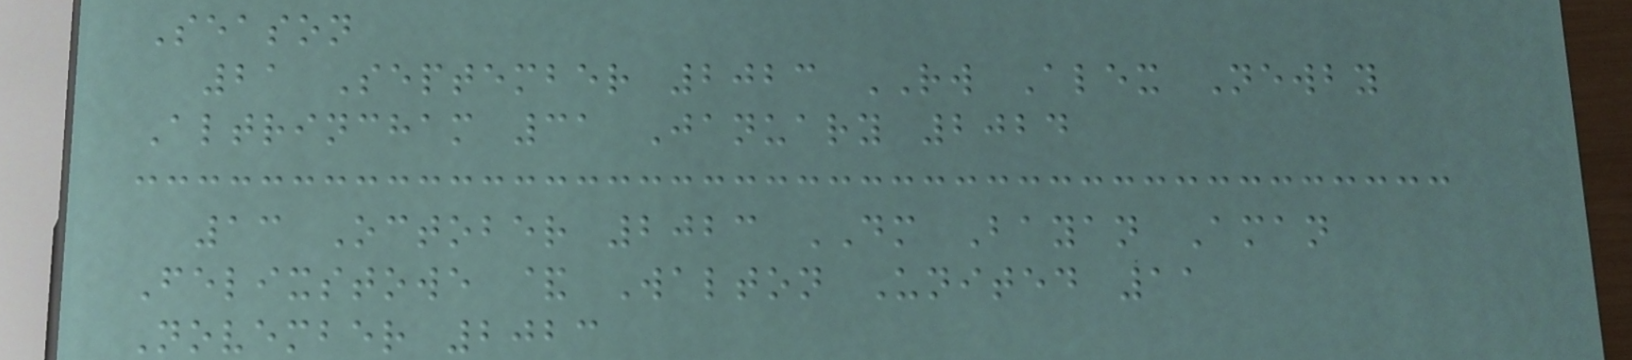Season
21 September 2023 RW Alex Newby
Altrincham 31 January 2024
13 October 2023 DM Bayan Aman
Felixstowe & Walton United 11
November 2023
